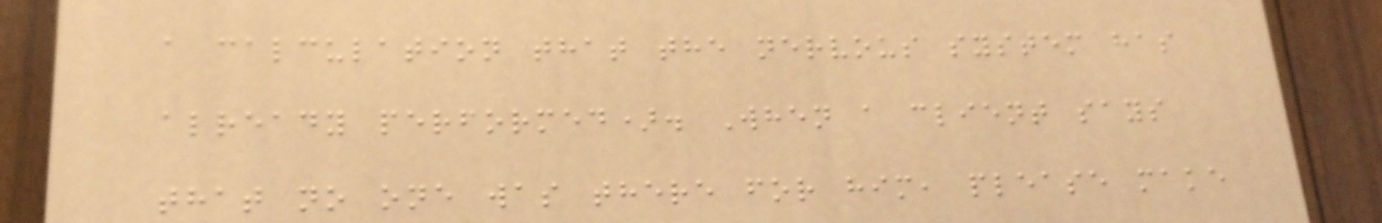a calculation that the nervous system has
already performed). When a client says
that no one was there for him, please make
